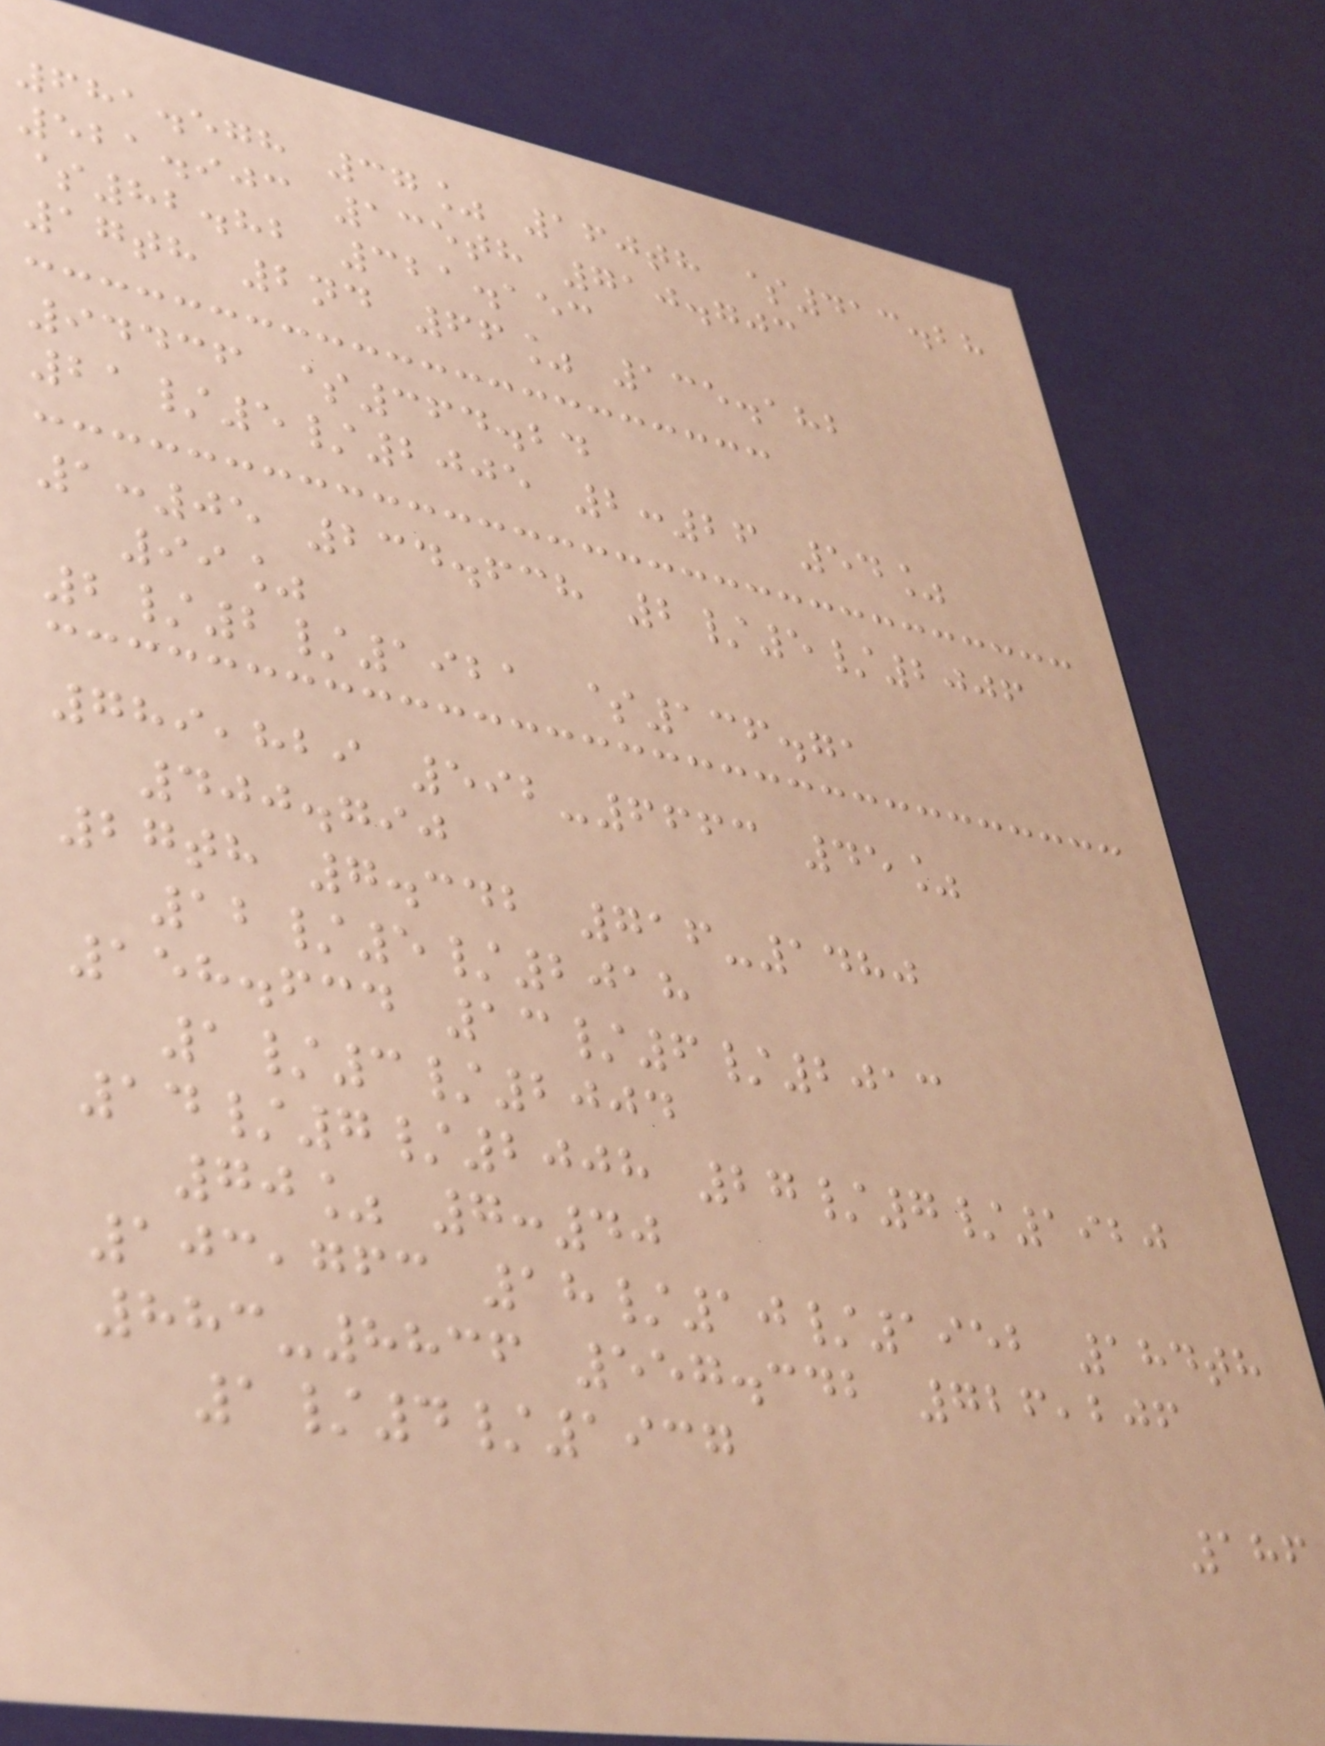681.578 37% 160th $413.28
521.903 135th 710.703
$82.82 321.153
17th 2nd 66% 135.182
94436 $364.24
21/5/2005 2:26 54%
1:05 234.638 2/5/2006
99%
2/2/1921 $136.71
789,829 592-6663 45%
400.790
27th 7.342 716-1480
12/5/2018
158.634 13/6/2013
1/3/2004
14/7/2008 27/7/1920
70% 7:40
103,763 18/10/1952 184th
883-8836 557.342 726,206
1/4/1937
186
